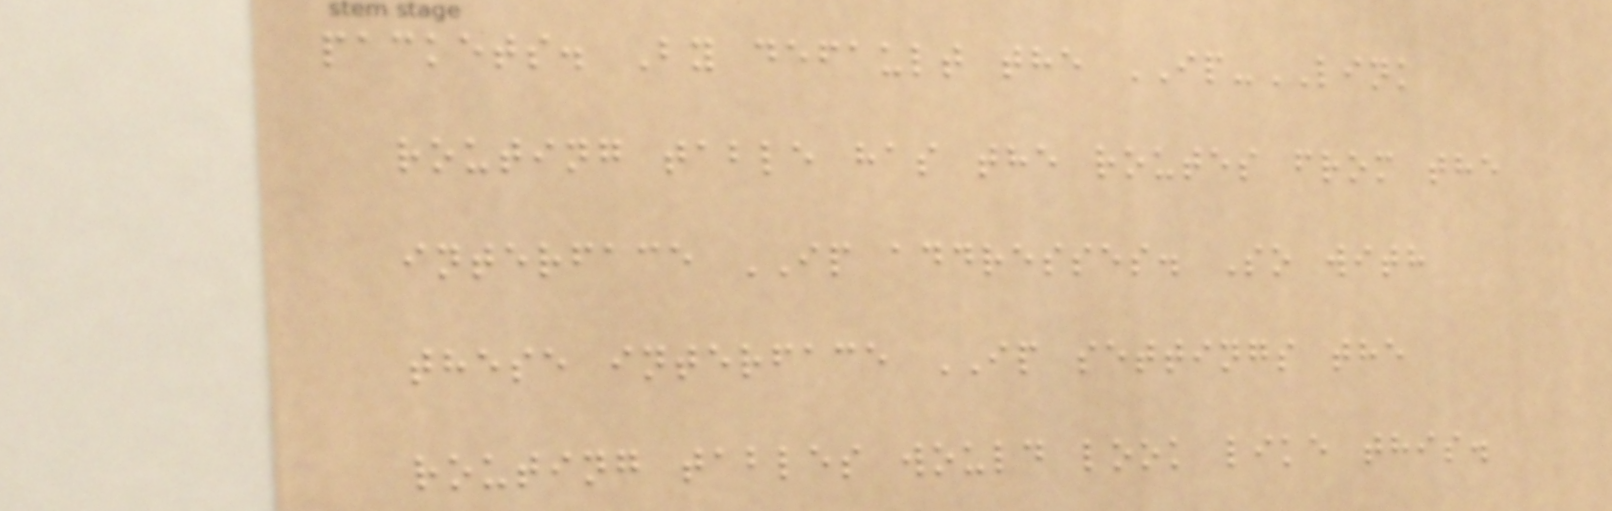packets. By default the IP-LINK
routing table has the routes from the
interface IP addresses. So with
these interface IP settings the
routing tables would look like this.
